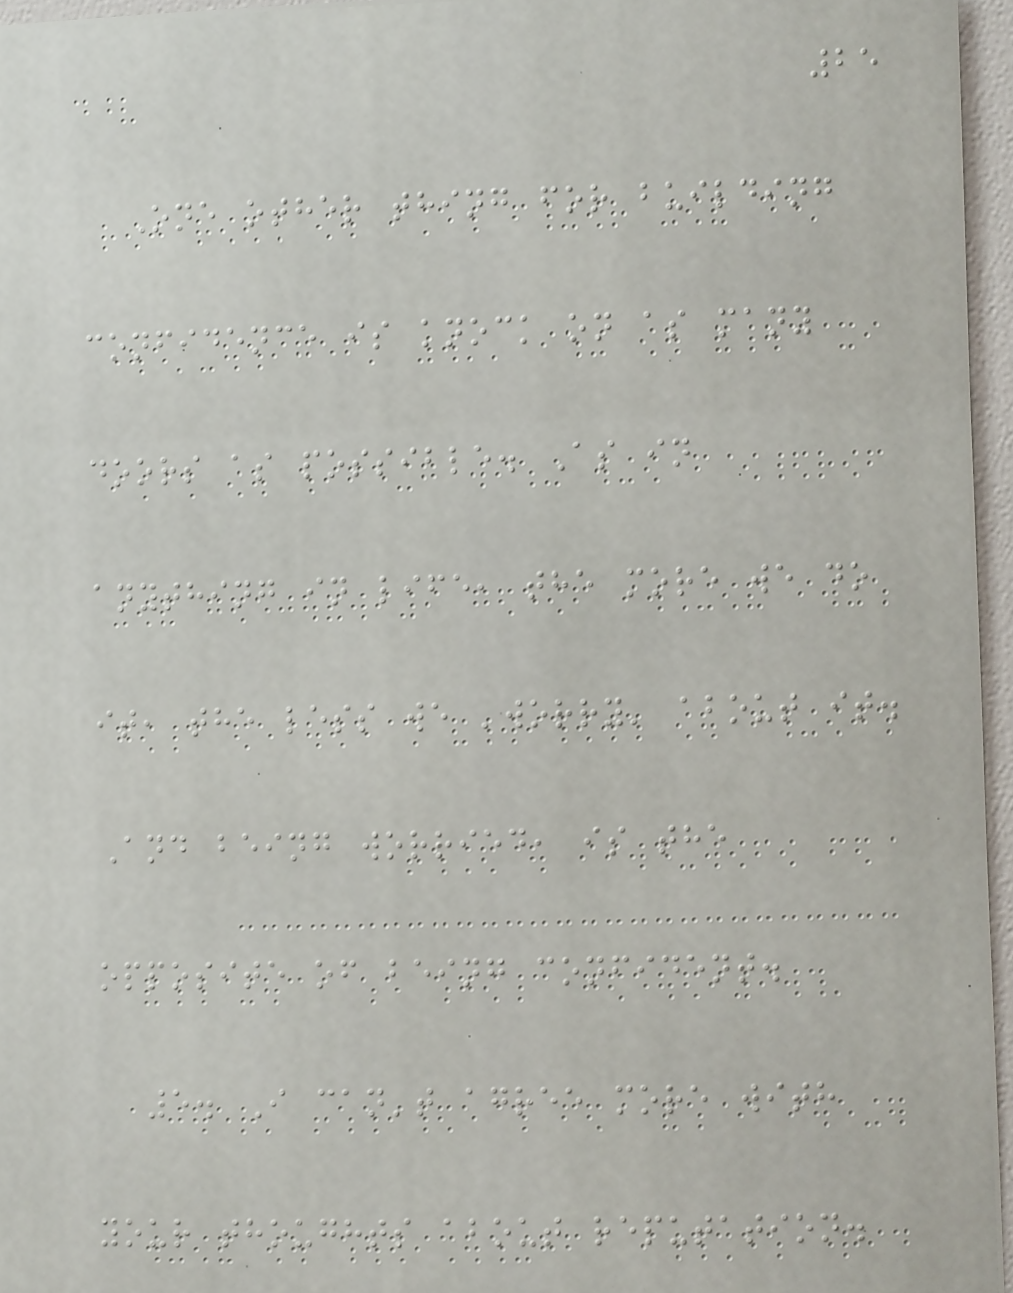25
One other thing for building
confidence is knock on as many
doors as possible. As in
anything in life, the more we do
it, the less we 'worry' about it.
And being worried, is the
opposite of being confident.
5. I can't agree more with
your thoughts about reputation.
